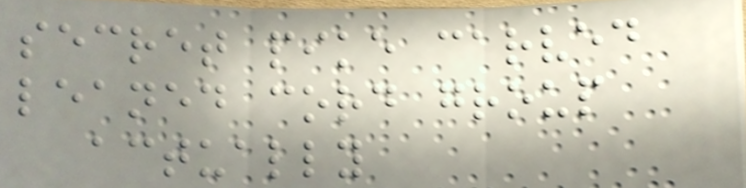secret pike carved
leaned cord group
actually
